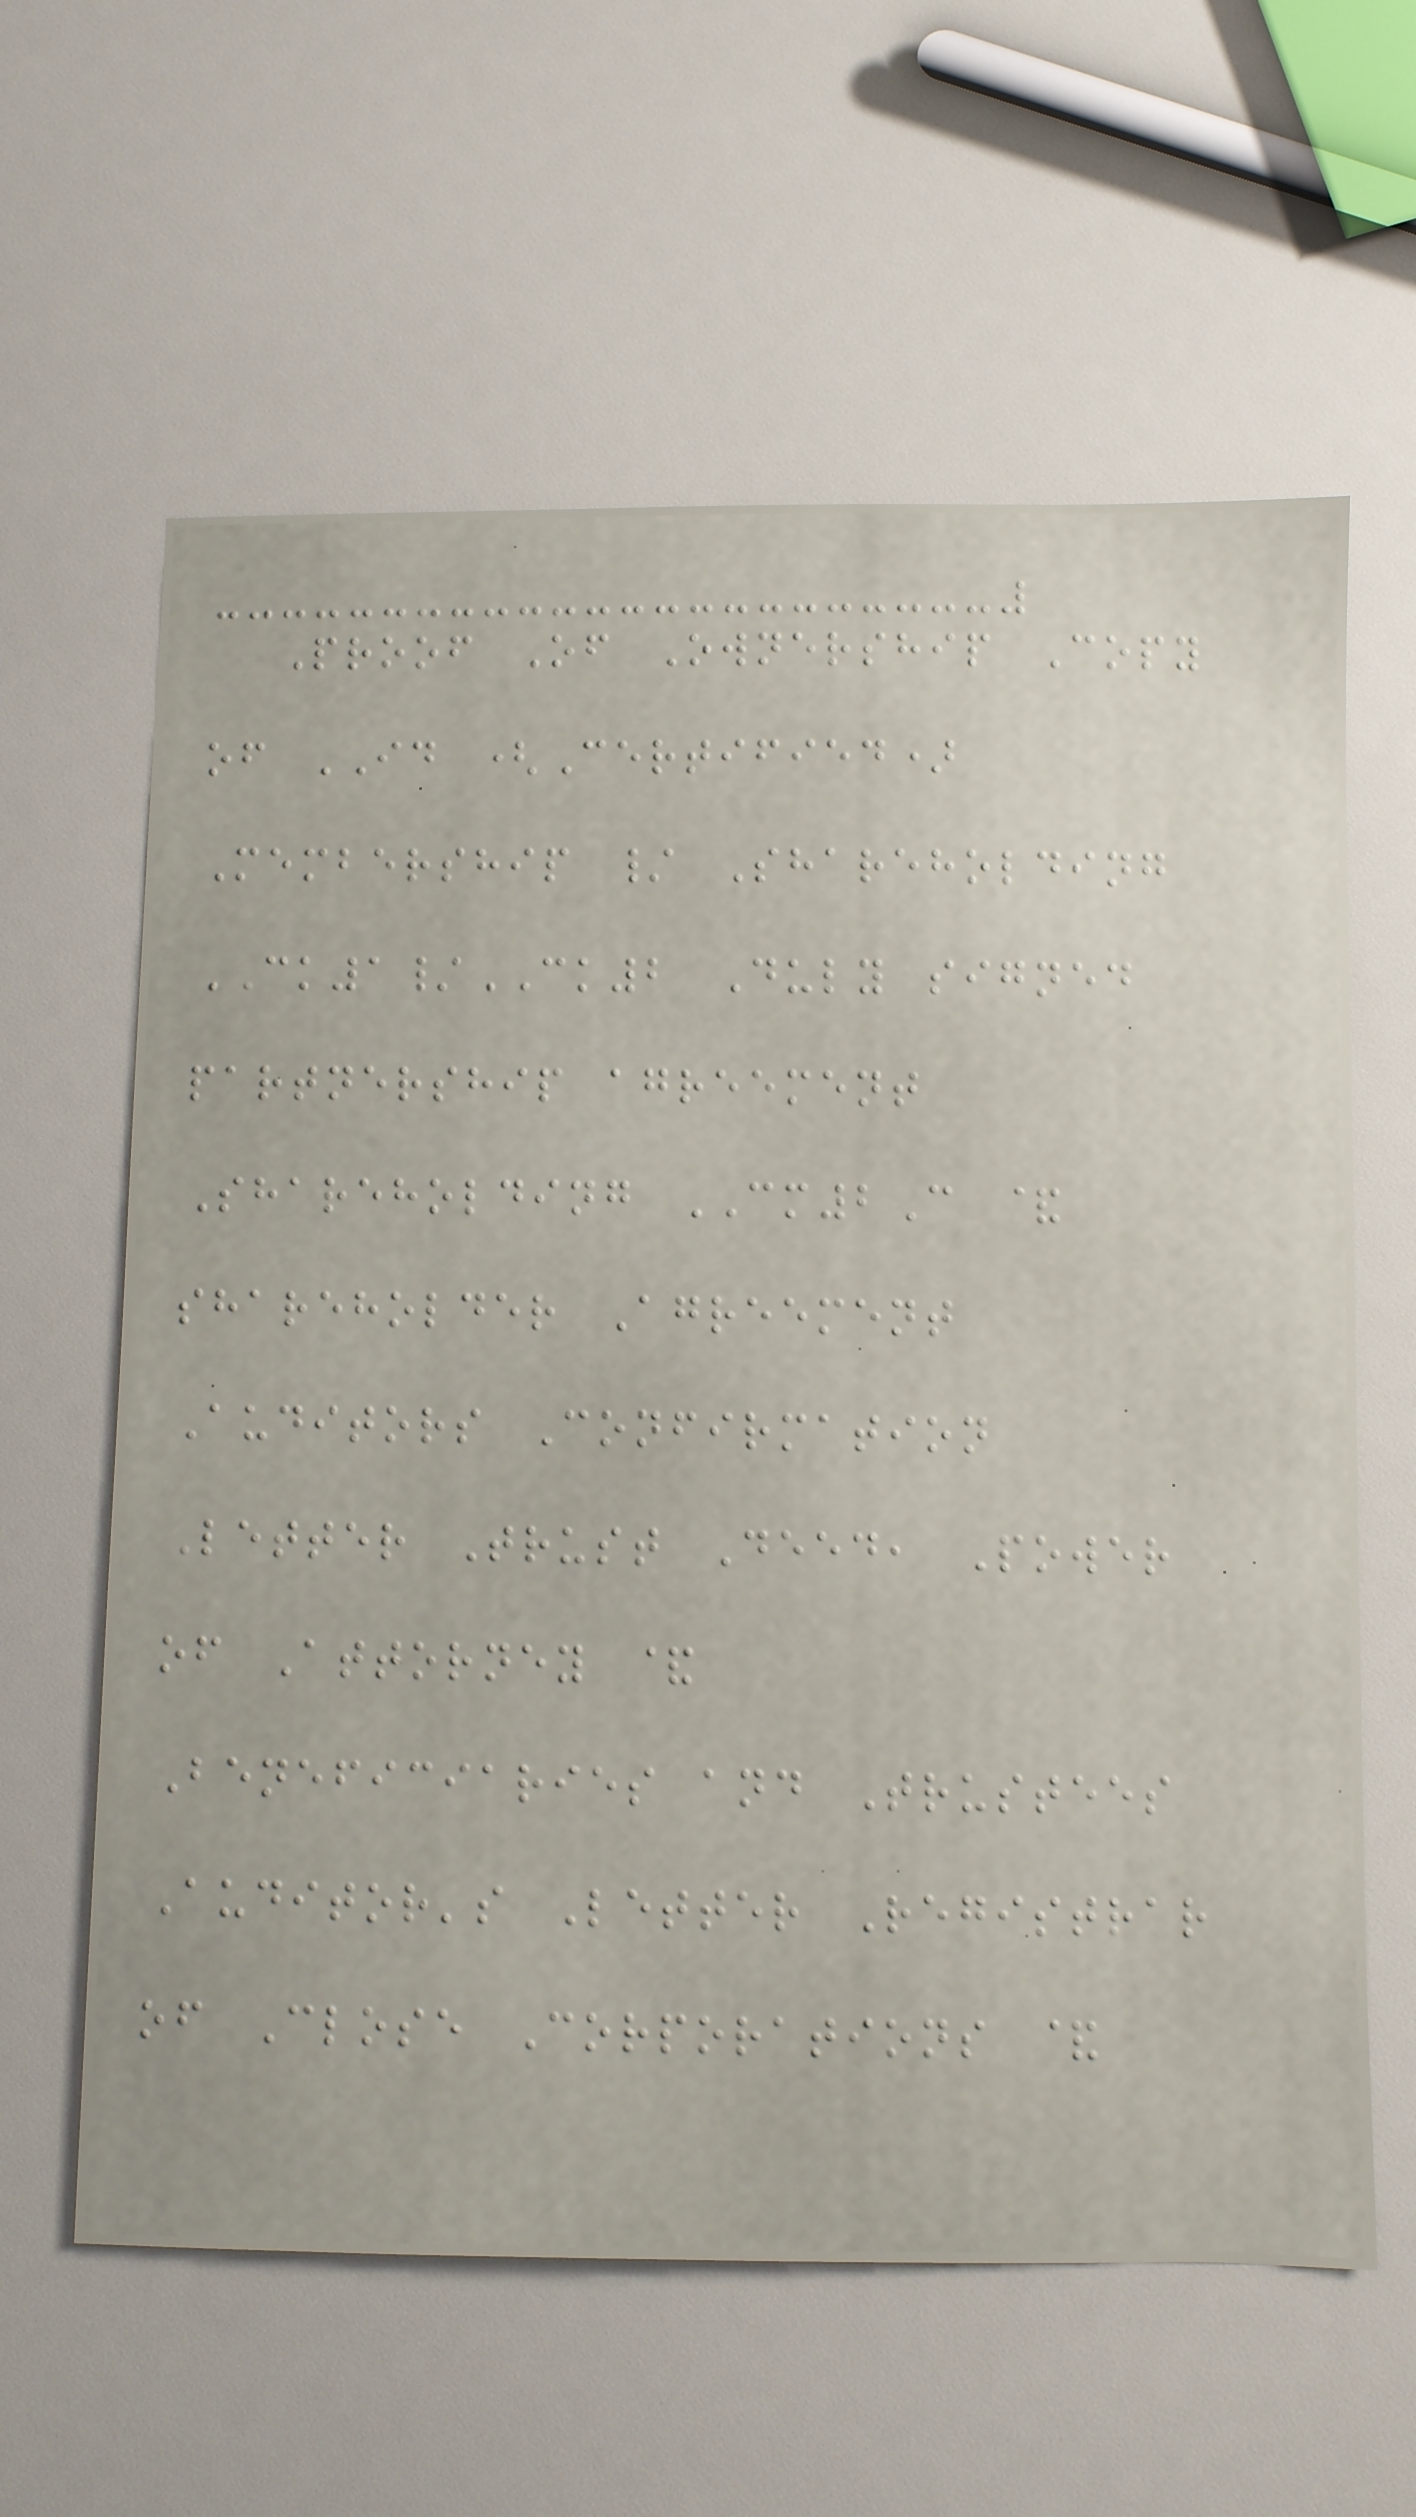Proof Of Ownership Copy
of ID (Certified)
Membership / Shareholding
CK1/CK2 Duly signed
partnership agreement
Shareholding CM2C &
shareholder Agreement
Auditors Confirmation
Letter Trust Deed, Power
of Attorney &
Beneficiaries and Trustees
Auditor's Letter Registrar
of Close Corporations &
